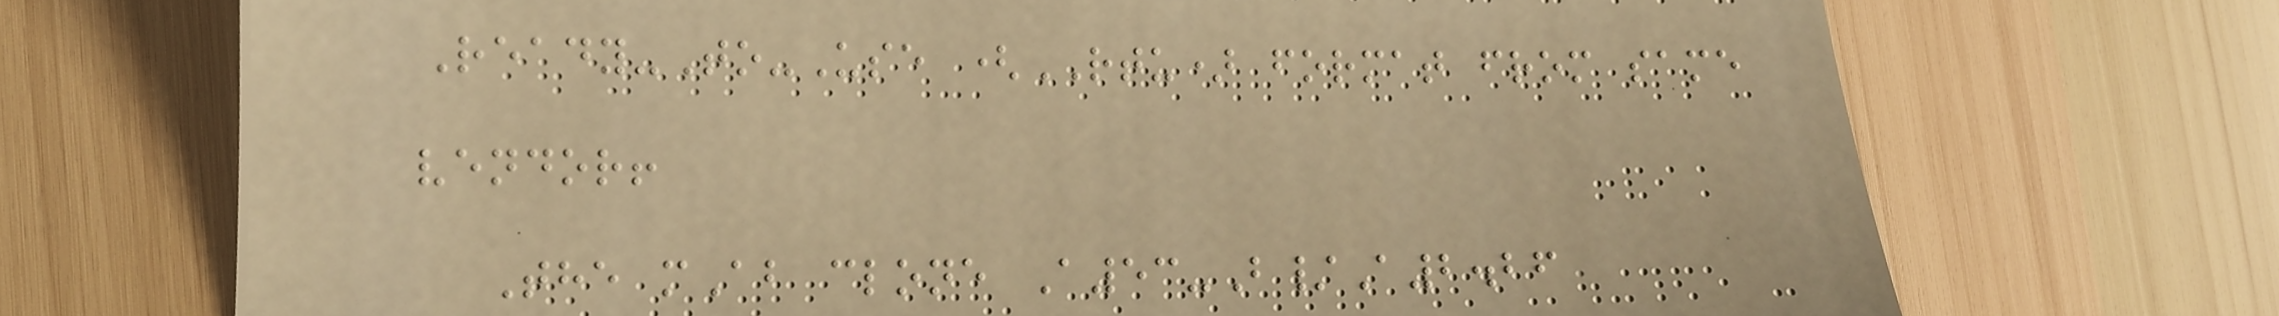Ready-To-Use (RTU) format from same
vendor!
The mAb clone A53-B/A2.26
